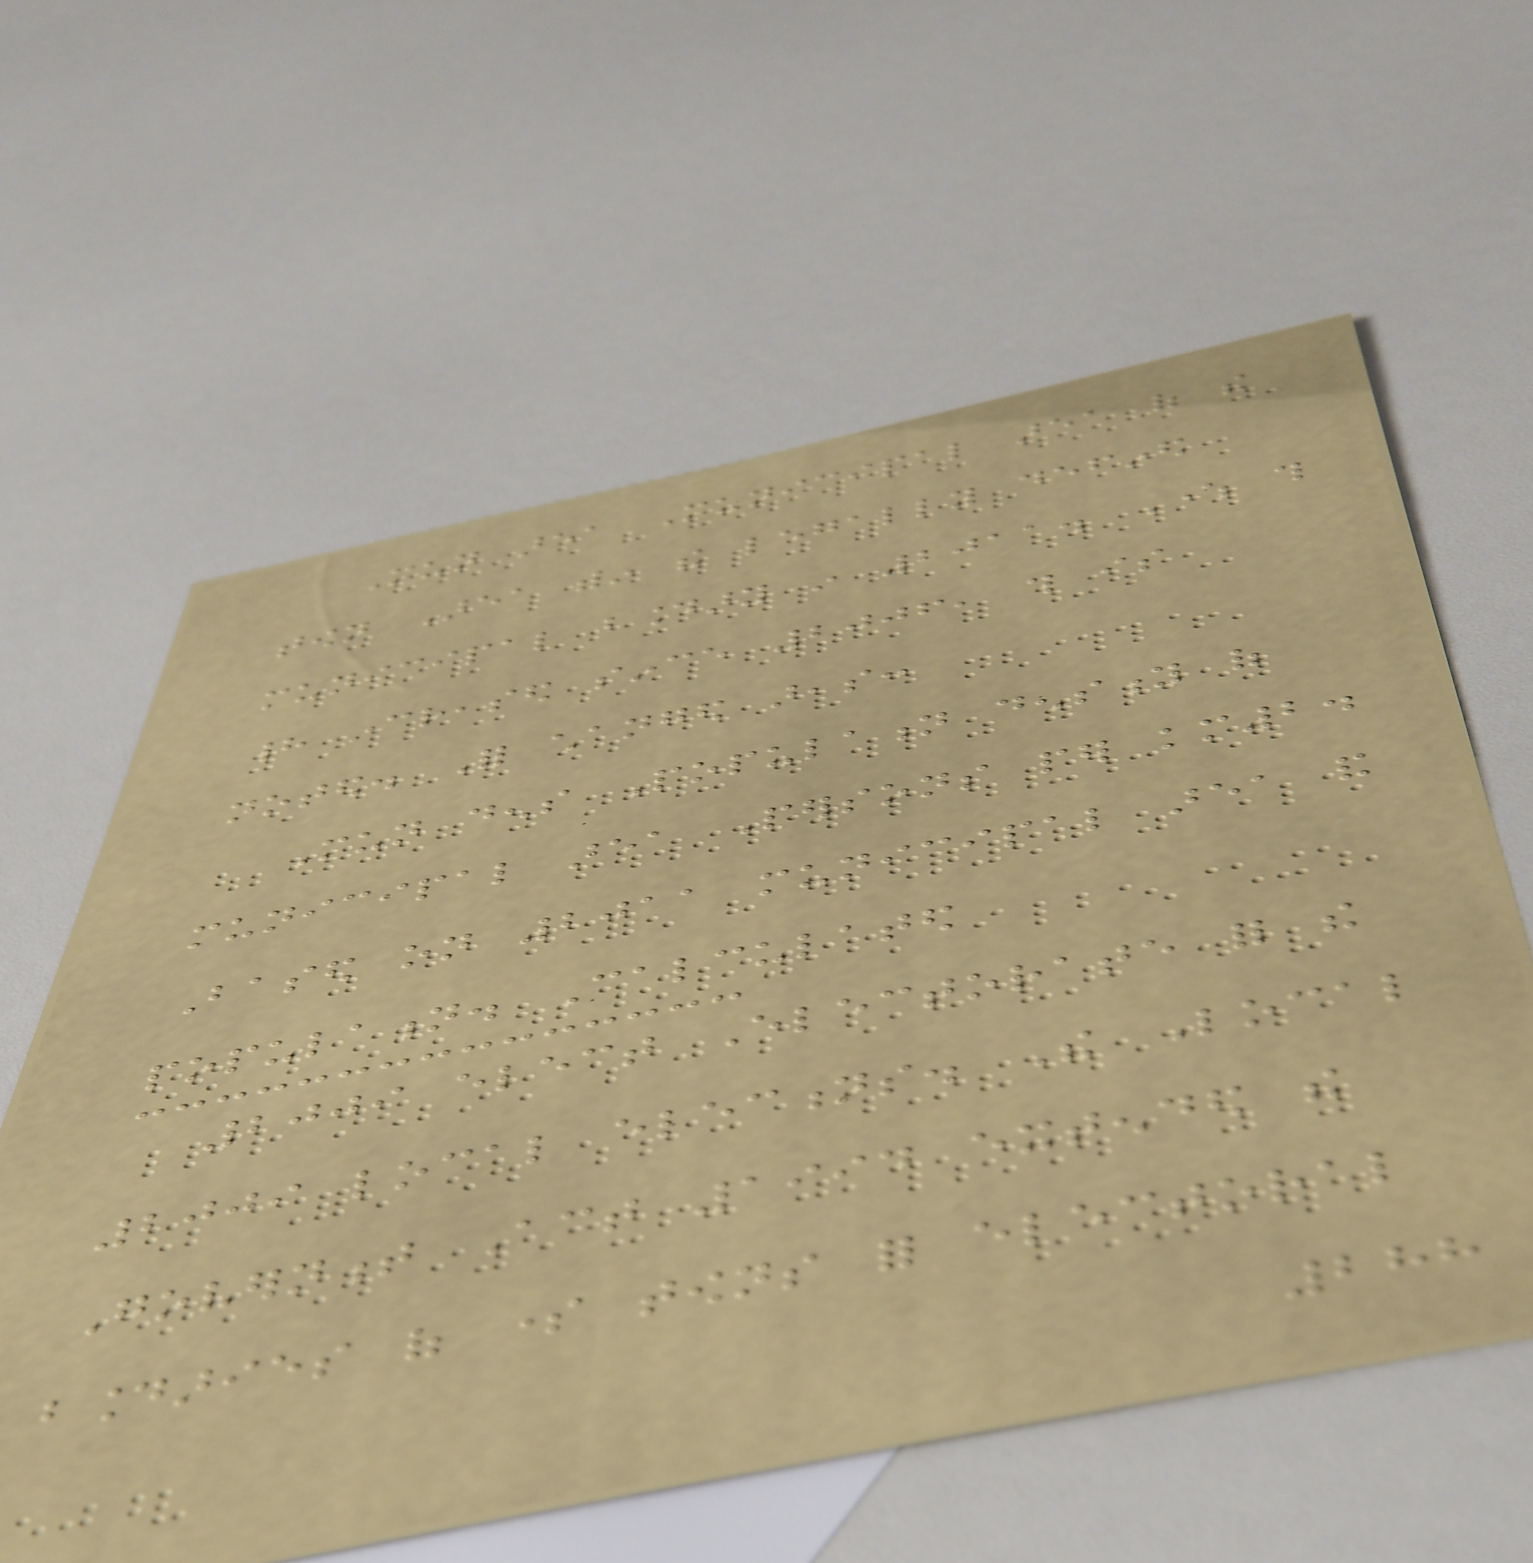Mun area Municipal area of the
town Area within the legally defined
municipal boundary in 2011. Where this
had increased since 2006, this is
noted. For changed areas:
Mun dens Population density of
municipal area Persons per km2.
Based on 2011 municipal area and
population. Calculated
2009 elect Electorate for the
2009 local elections. The Local
Government Act 1994 extended the
boundaries of some towns for electoral
288
